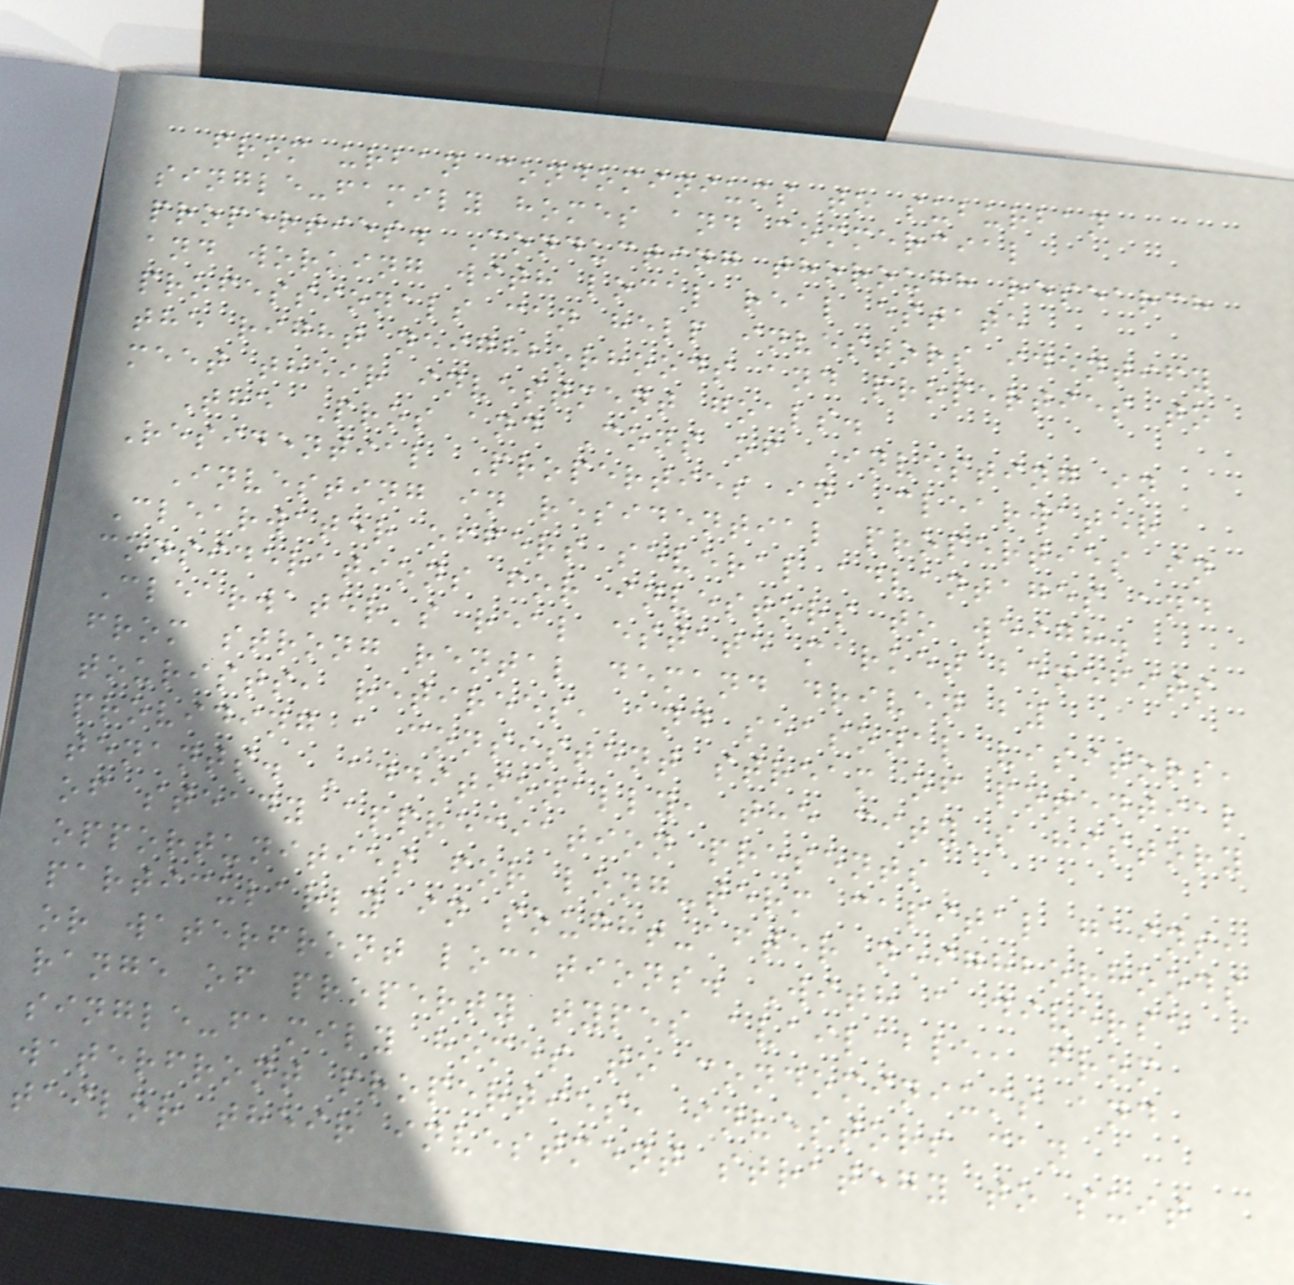from urban condominiums to suburban
single-family homes and commercial
properties. Conducting thorough research
and working with local real estate
professionals can help investors identify
the right neighborhoods and properties to
meet their investment goals.
The Pros and Cons of Investing in
Residential Properties in Clearwater
Investing in residential properties in
Clearwater offers several advantages and
considerations for investors to weigh.
Clearwater's real estate market benefits
from strong rental demand driven by
tourists, retirees, and seasonal visitors,
providing a consistent stream of potential
tenants. Additionally, the city's history
of steady appreciation presents
opportunities for long-term capital gains,
particularly in sought-after neighborhoods
or waterfront locations. With a diverse
range of property types available, from
single-family homes to condominiums and
waterfront properties, investors can
tailor their investment strategy to suit
